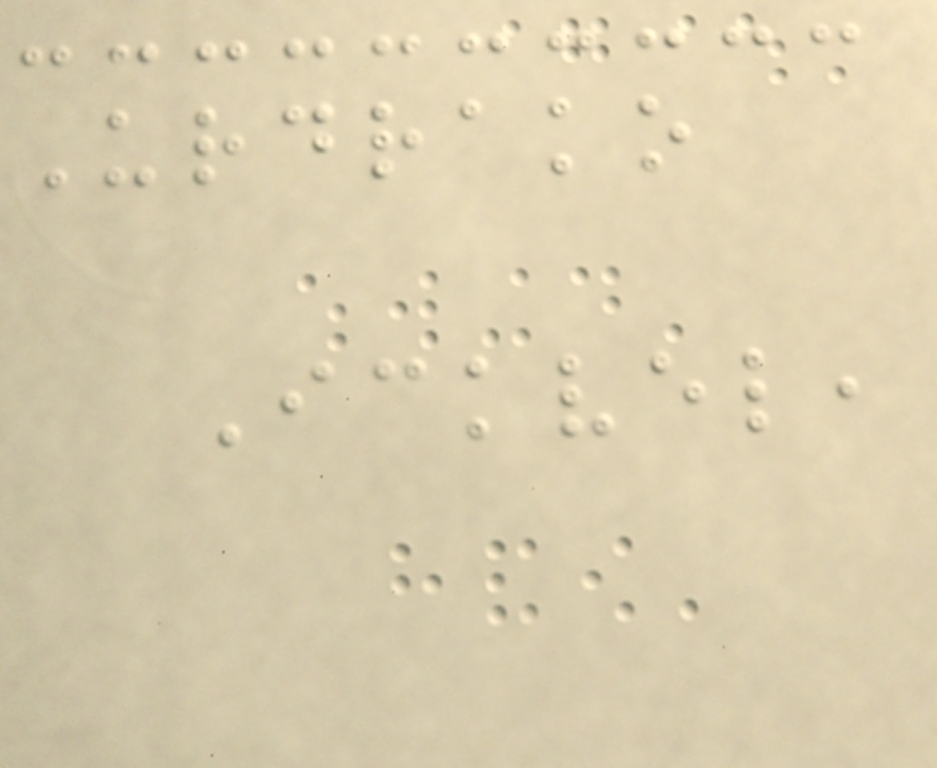Urdrako
Ickvel,
